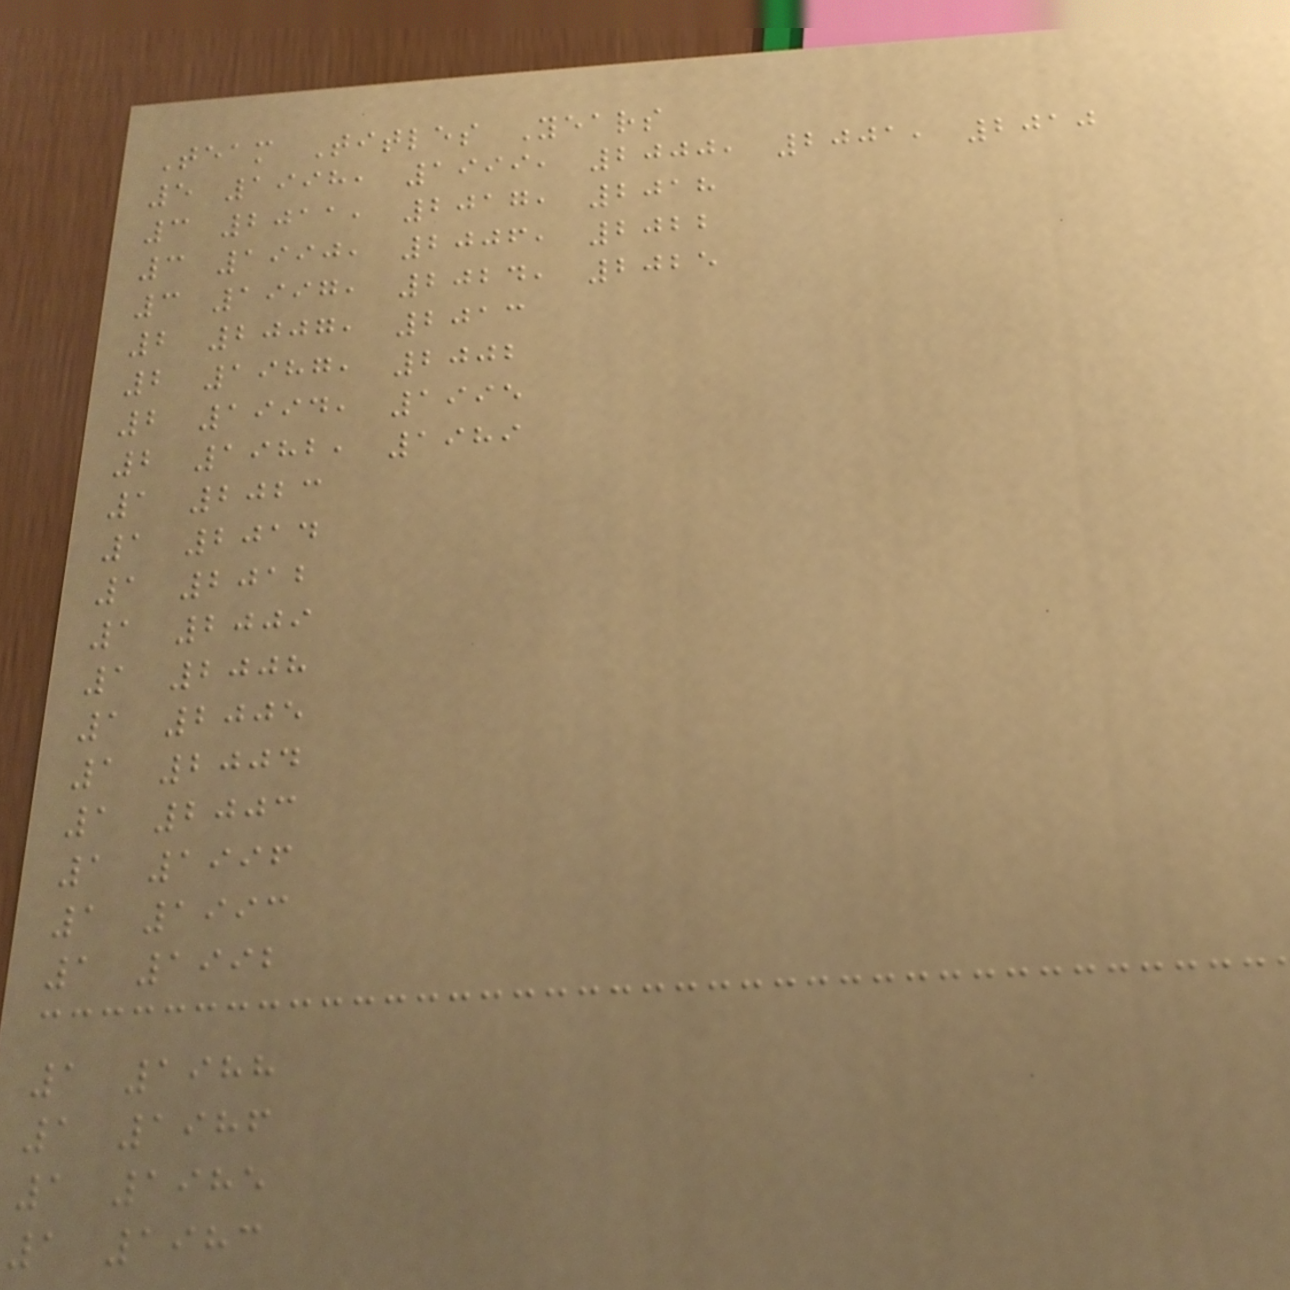Team Titles Years
5 1998, 1999, 2000, 2001, 2010
3 2011, 2017, 2018
3 1990, 2006, 2022
3 1997, 2024, 2025
2 2007, 2013
2 1987, 2002
2 1994, 1995
2 1982, 1989
1 2023
1 2014
1 2012
1 2009
1 2008
1 2005
1 2004
1 2003
1 1996
1 1993
1 1992
1 1988
1 1986
1 1985
1 1983
